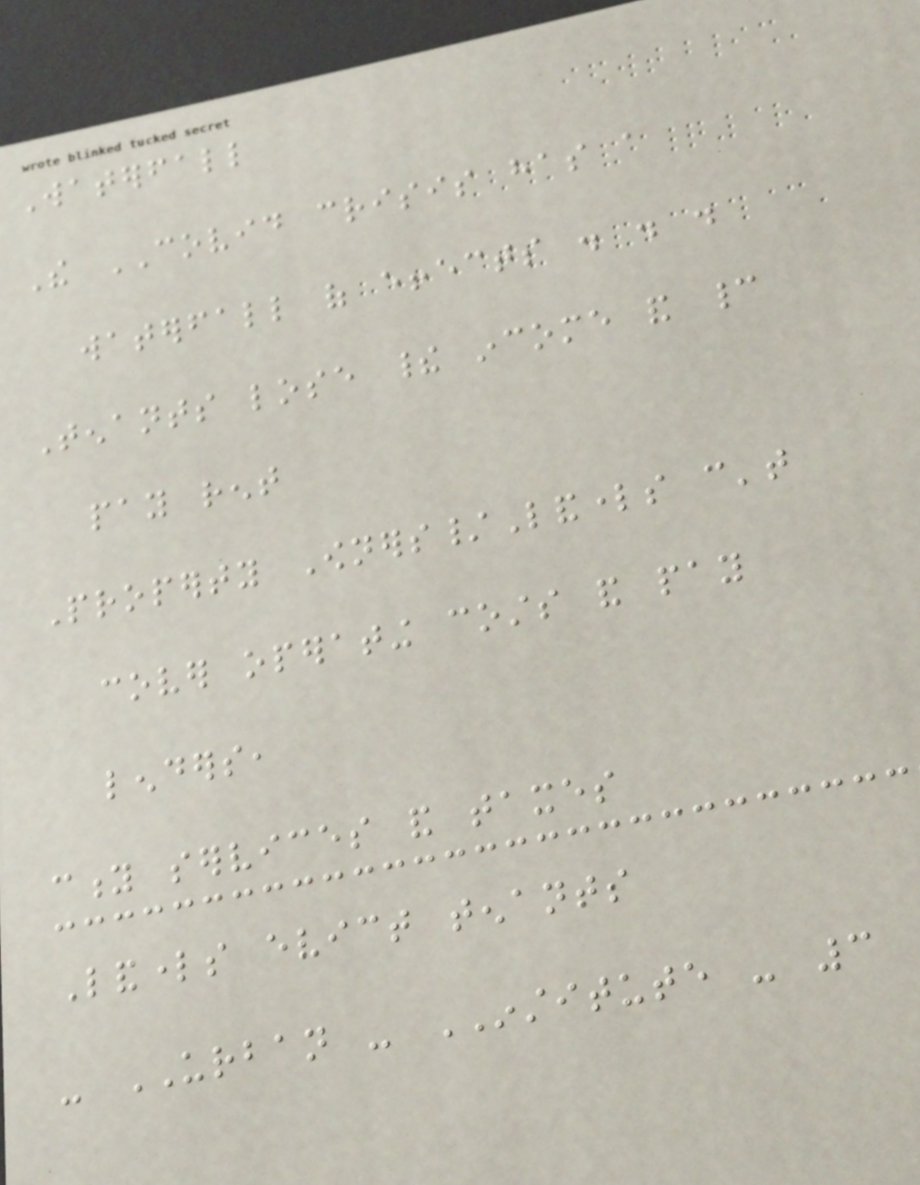Waterfall
The COVID crisis has a
waterfall of effects . . .
Tenants lose their income and cannot
pay rent
Property Owners/Landlords can't
cover operating costs and pay
lenders,
city services and taxes
Landlords evict tenants
- URBAN - INSTITUTE - 3
